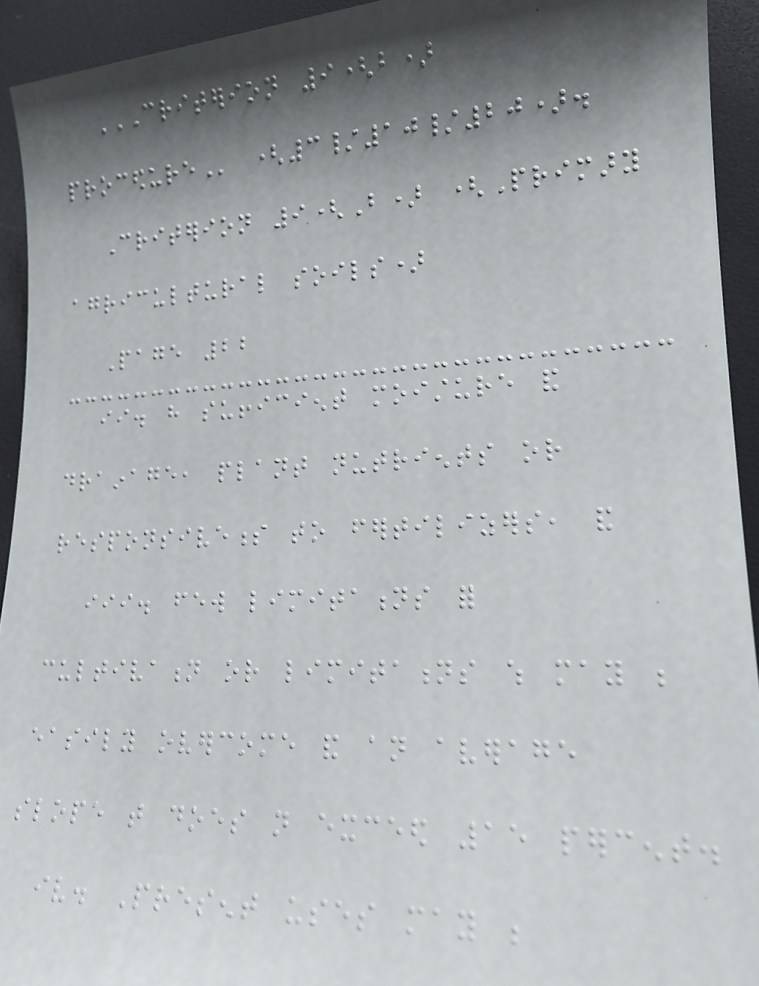CRITERION 9(B)
PROCEDURE (3/10/20).
Criterion 9(B) (Primary
agricultural soils)
Page 22
ii. have sufficient moisture and
drainage, plant nutrients or
responsiveness to fertilizers, and
iii. few limitations for
cultivation or limitations which may be
easily overcome and an average
slope that does not exceed 15 percent.
iv. Present uses may be
